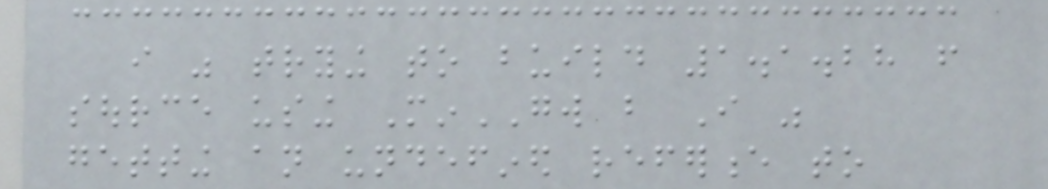i was trying to build 1.1.28 from
source using MinGW but I was
getting an undefined reference to
